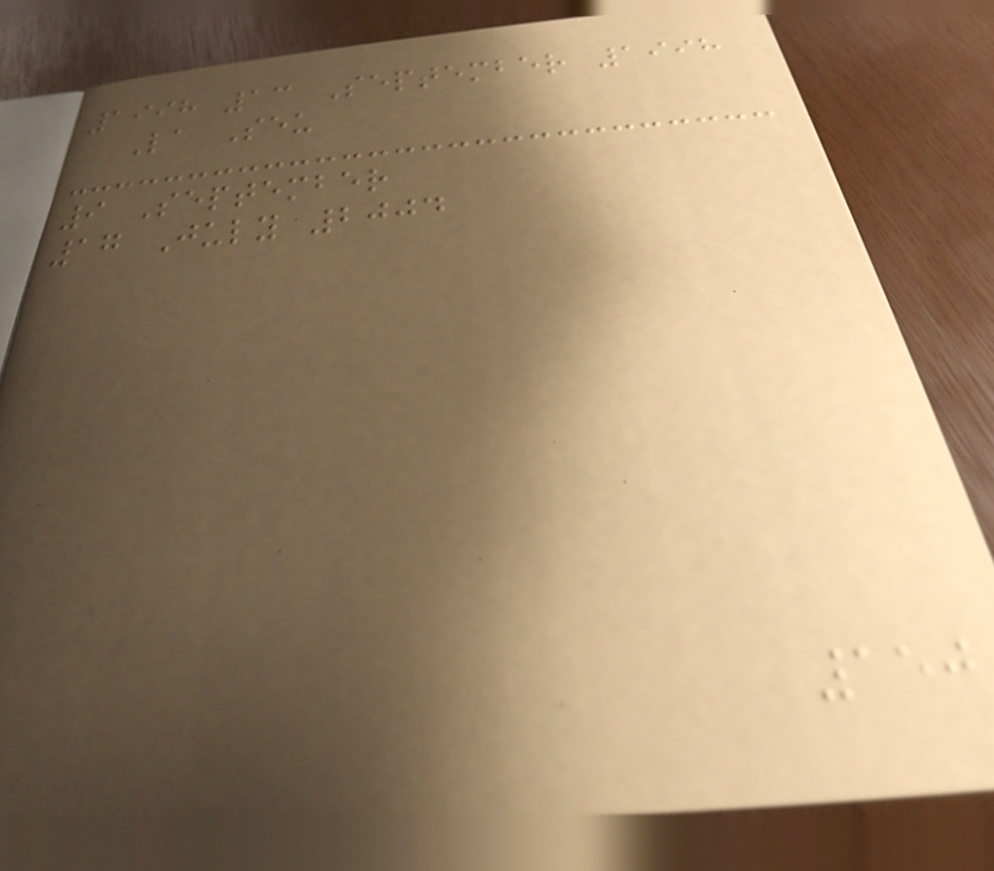1998 13 September 1998
La Seu
9 September
17 July 2004
150
